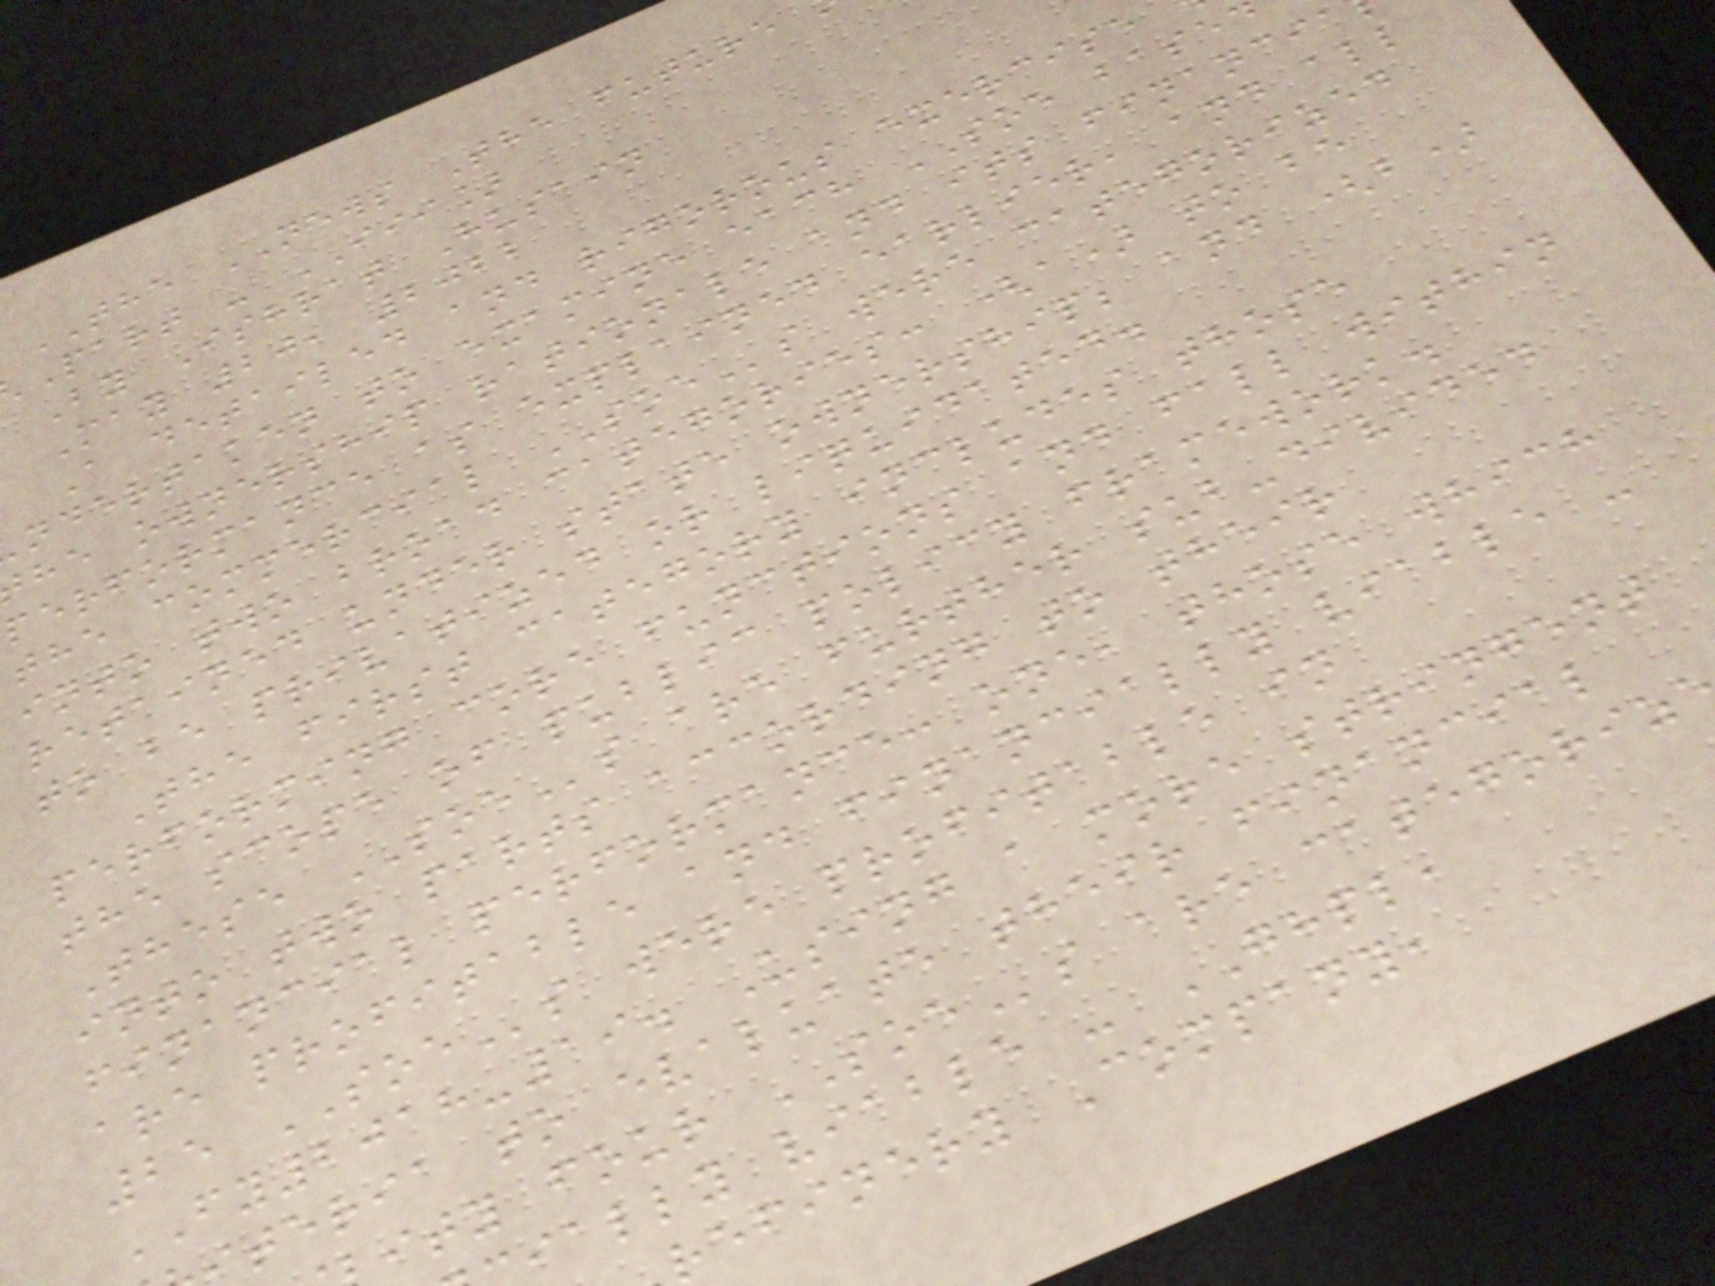THE NEWS The future
Part - III]
By Ishrat Husain
May 20, 2022
A detailed and rigorous exercise
ndertaken to examine each SOE base
he ownership rationale and its financia
performance as explained earlier, and all
the commercial SOEs were categorized
into two broad categories: (a) to be
retained under state ownership; and (b)
to be privatized or liquidated.
The first category includes those
performing core functions and fall within
the scope of public policy framework.
These SOEs are further sub-divided
into two parts according to their
financial performance: one, those which
are profitable and financially viable -
25 SOEs were profitable in
FY2018-19. Using a more stringent
teria to evaluate their financial
ity four SOEs are categoriz
ially viable - GHPL,
refinery Company,
